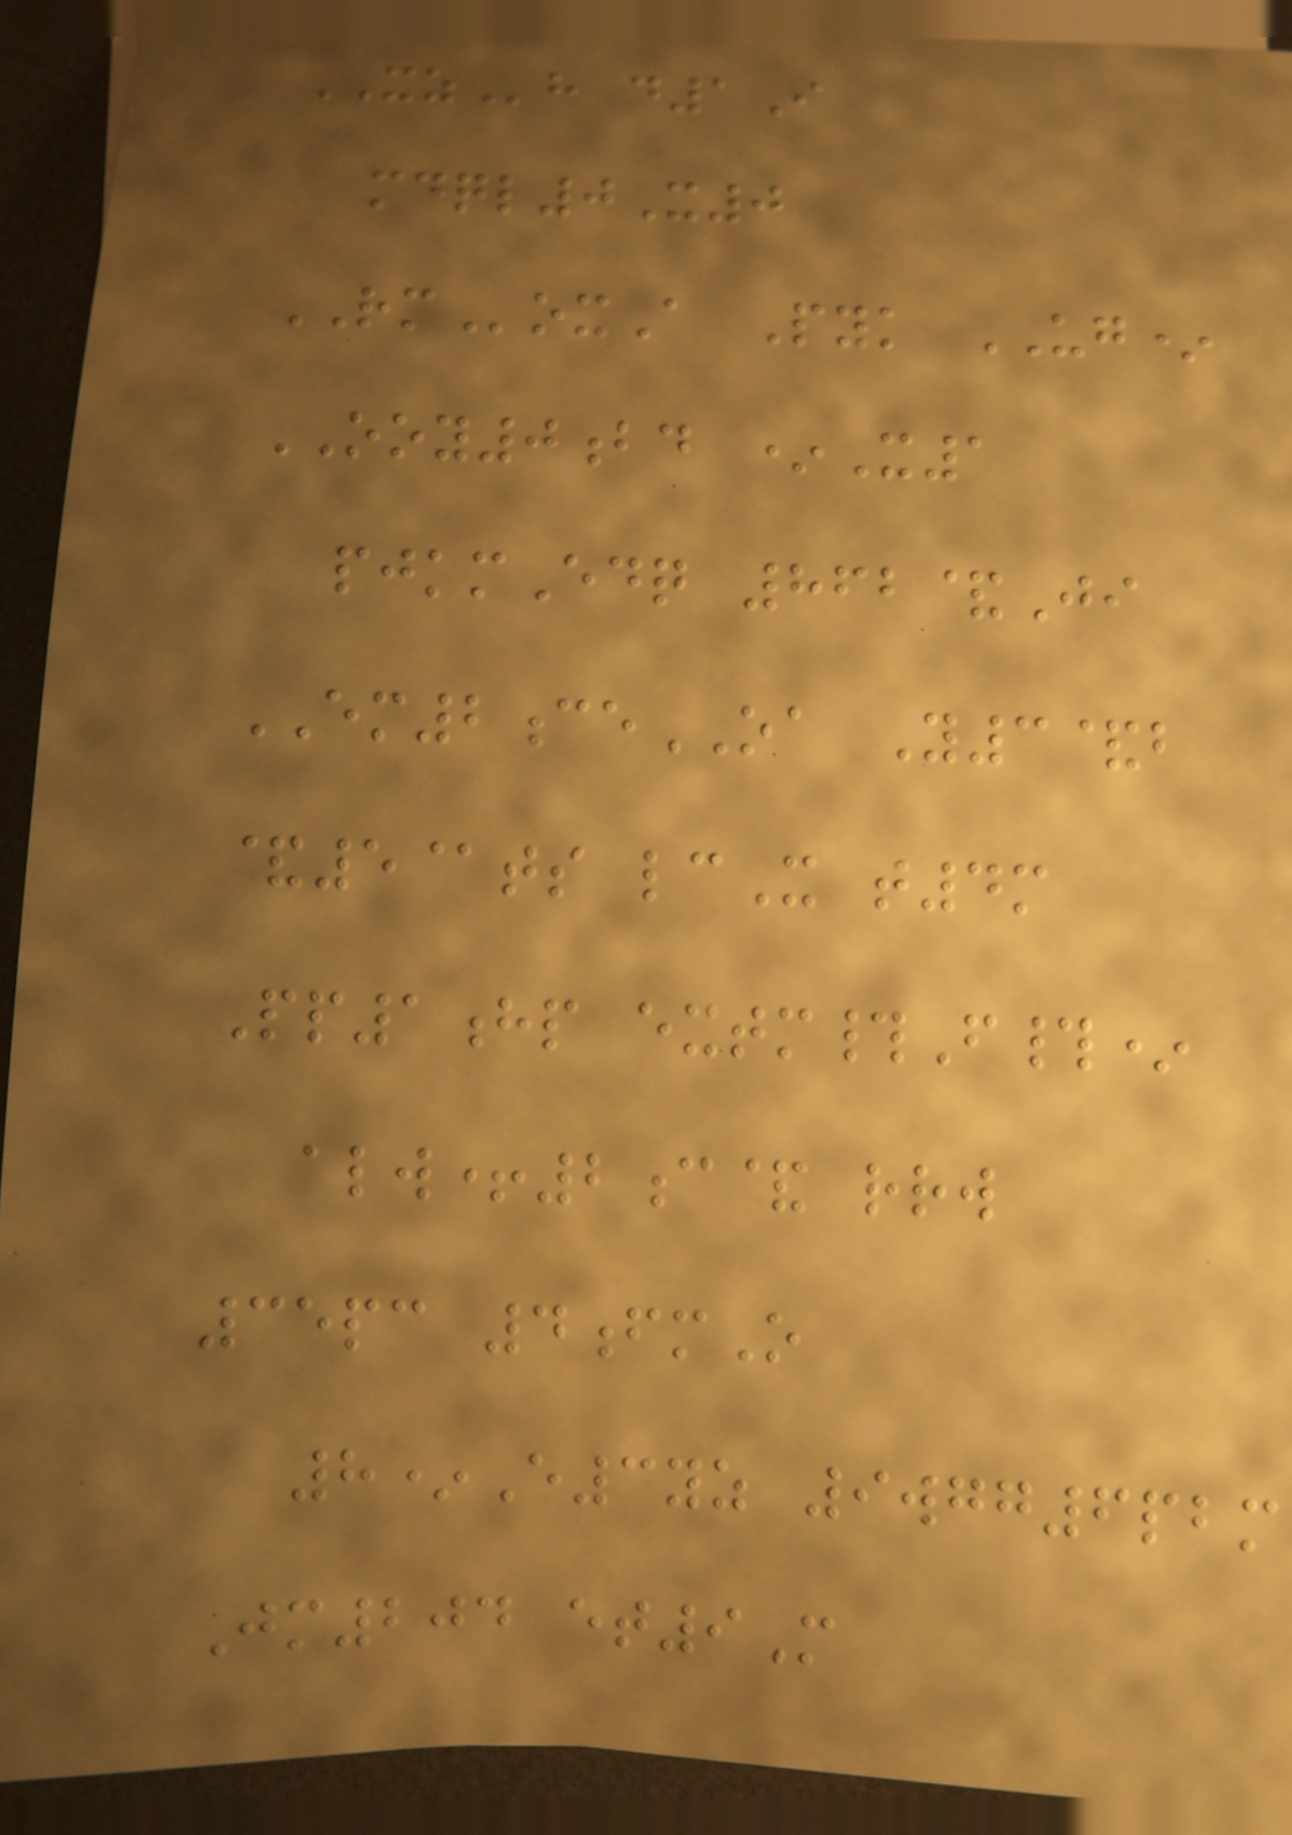XZh d1I
mdql0X0
RMoxA Pyk UG*
OOY0bd *X1
pjkmEdq 862&Ji
EM2ceOA Y3&b
&5@ts lcX t4m
Pp1hp extm#F#*
alw+2c& rrw
35pc 4fmO
8*E3yz 9wgg6pbm
Jm204 et9M
